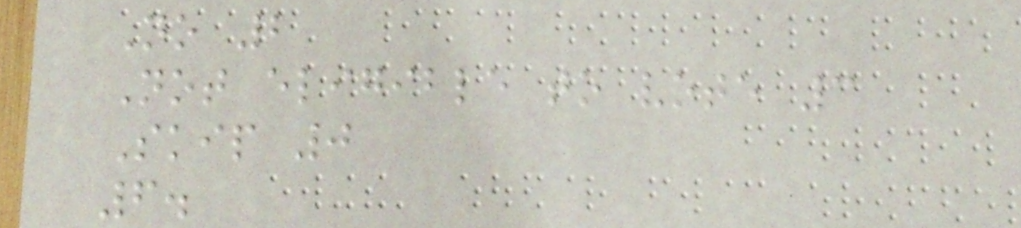No 2
Not eligible to vote 3
Skip 0
6.
